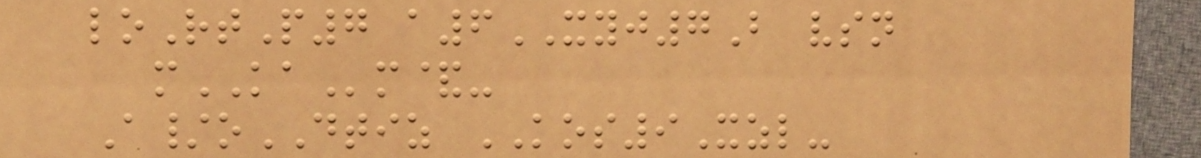loRtP7 a6XYJ7B vsn
mKAm&-
A/oDTIZ KOS9Xzl-
